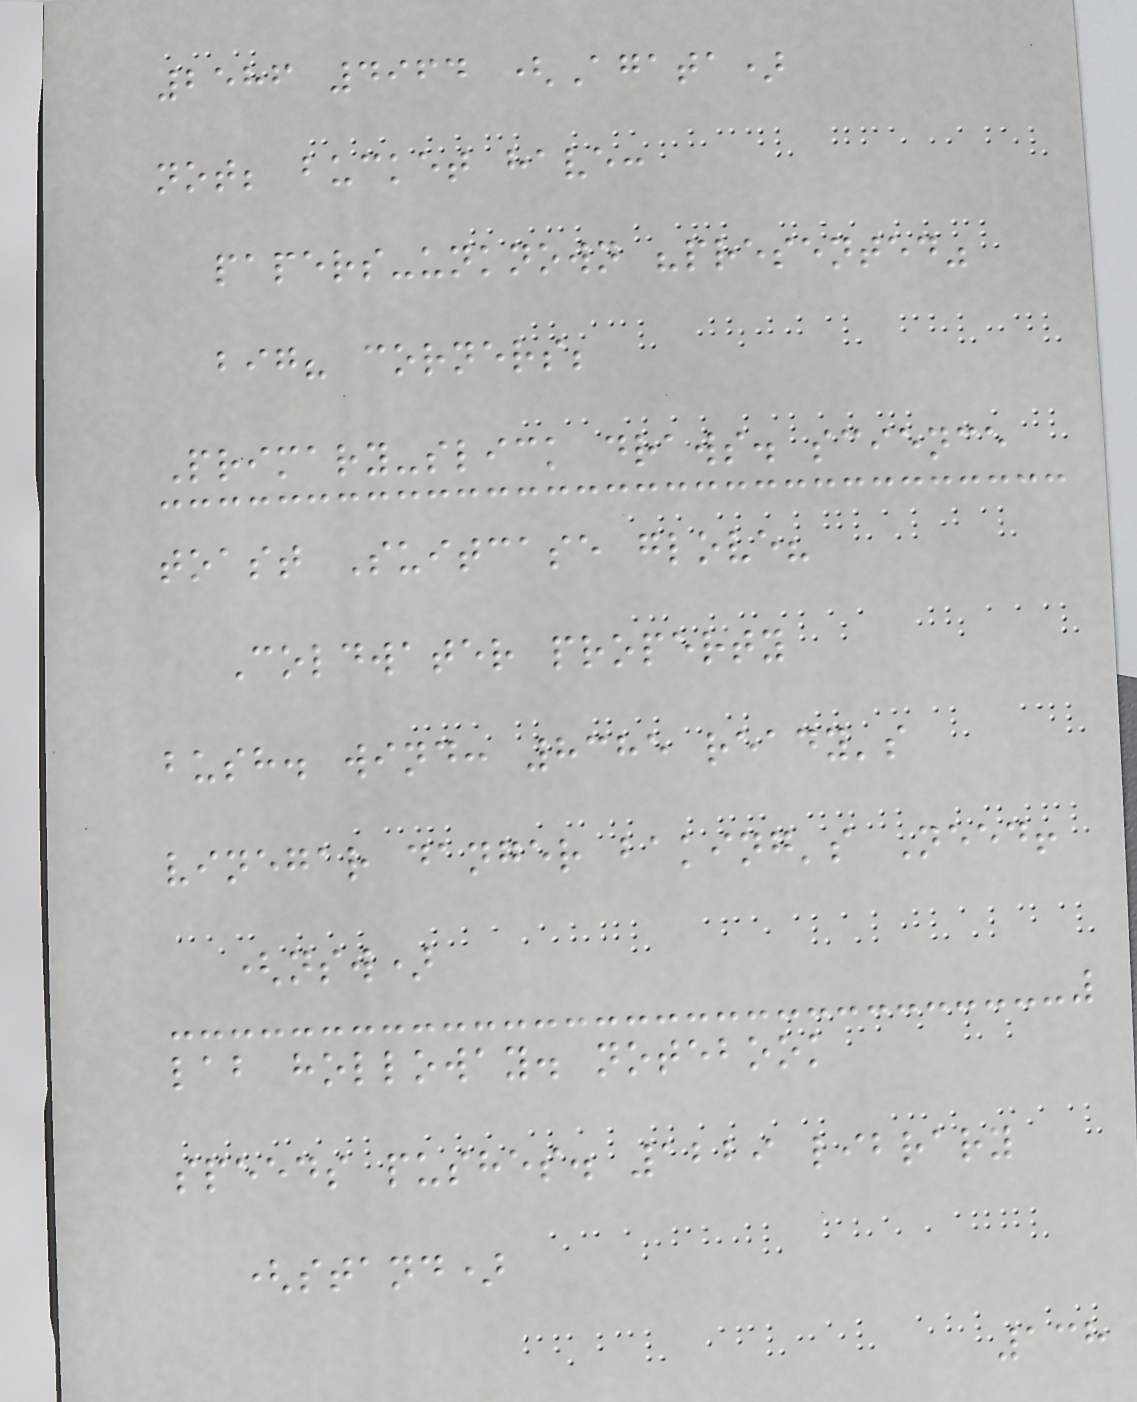2586 4964 (Agata)
not; bucket have:
papers-unknown "presented"
big? corners;
Primary-slick draws. science
toast Suitcase glove?
Coldwater property
bush. wind: 8385 ready's
vinegar danger baking's Need!
(nsw)
lab holloway. notebook
speeds pushes. 1229 library
(stand)
138
